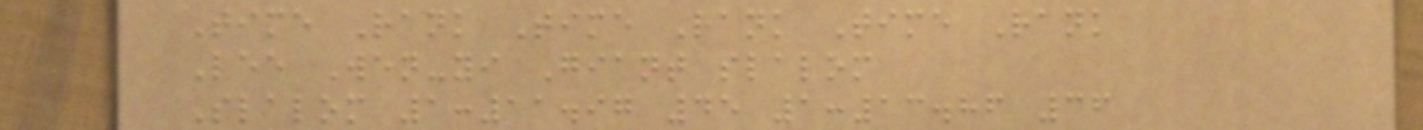Time Rank Time Rank Time Rank
Lee Wen-yi Giant slalom
Slalom 1:11.97 45 1:13.86 36
